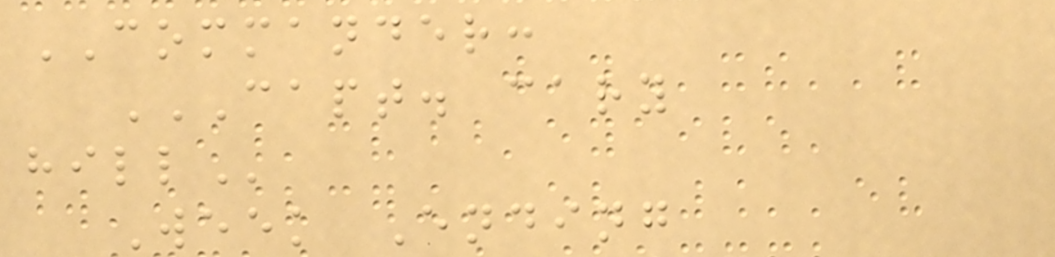COMMANDER:
CAPT. CARY
HILL
Week Ending
